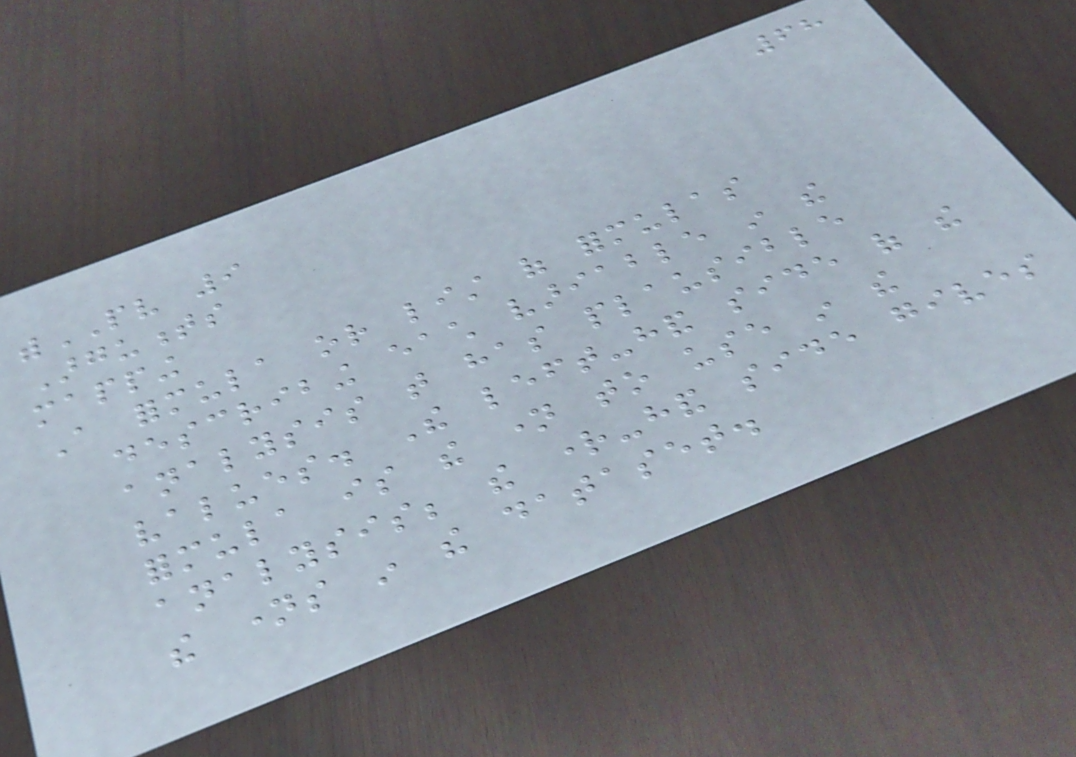68
withPV 9
Arguments
mapping
A formula or list of formulas
describing each variable in the
analysis that has plausible
values. The left-hand side of the
formula is the name to use in the
analysis; the right-hand side gives
the names in the dataset.
